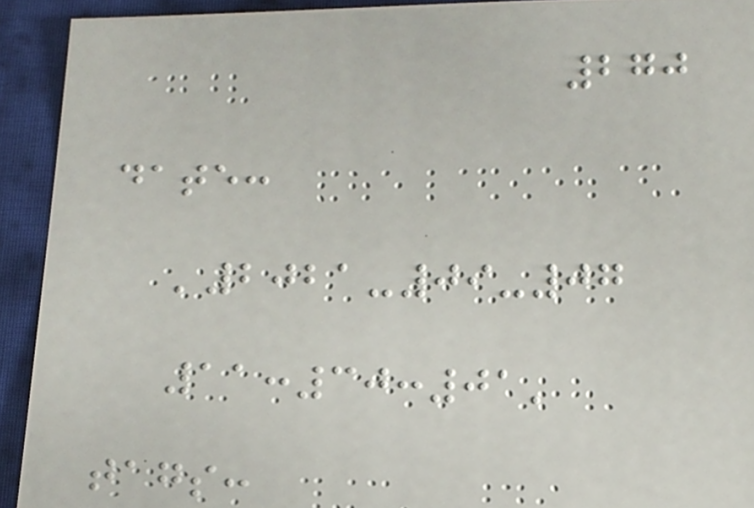270
date:
'2021-09-07
11:30:01'
tags:
